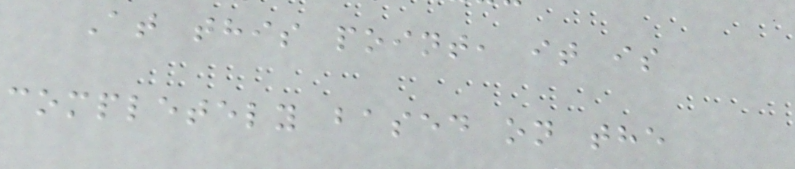At this point, it is
completely based on the
